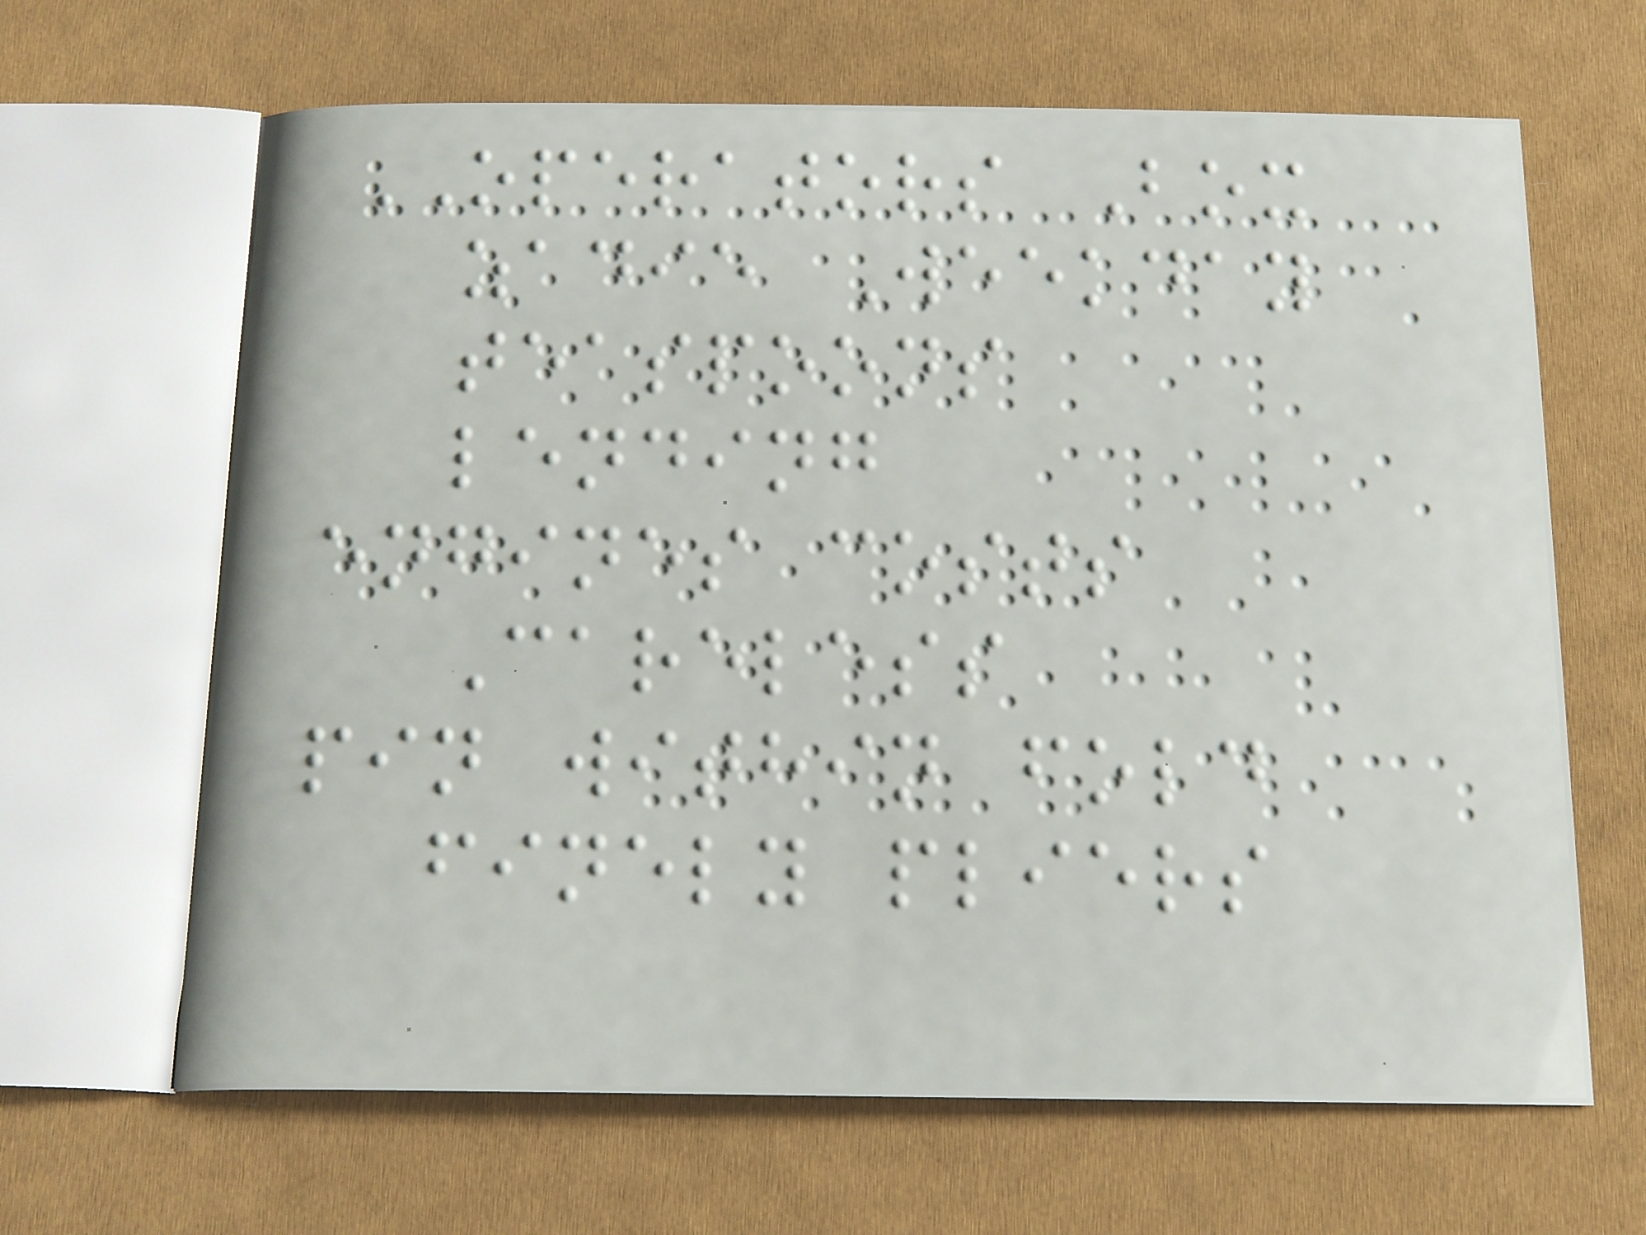OPERATORS Box
zadie Weekday
teaspoons
lending
engines costs
Careless
pin within fold
finely pliers
